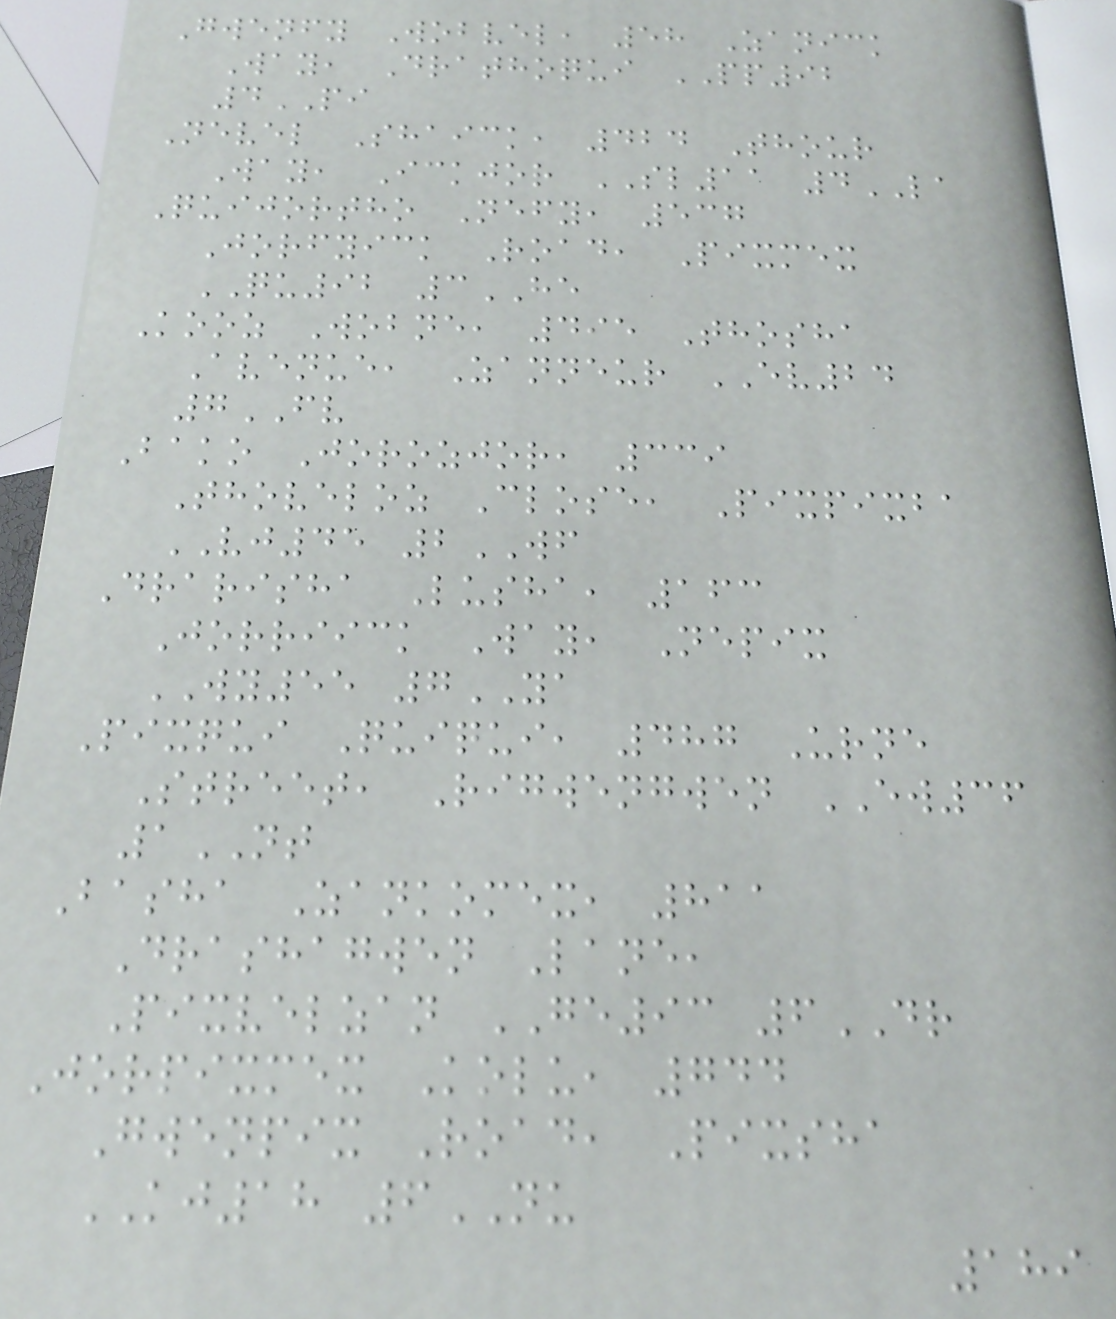Gwenfy Wobvel, 58 Zanick
Way, Drathoqui PP92
4PI
Nevel Shaick, 424 Thour
Way, Ickjor SL11 4LA
Quijortho Nefy, 537
Jorfyick Road, Pixmex
QU92 3HE
Kooz Wobne, 495 Thosha
Avenue, Zanneur EV24
7FV
Bako Jorozjor, 339
Thoveloz Close, Pixpixba
VJ45 2WF
Drarisha Lusha, 163
Jorriick Way, Nepix
WY55 7YA
Pixqui Quiqui, 487 Urne
Street, Rigwengwen EW36
1NT
Basha Zankomex, 811
Drashagwen Lane,
Pixvelzan GE93 6DR
Jorpixmex Kolu, 744
Gwenpix Road, Pixsha
KJ18 6NU
189
